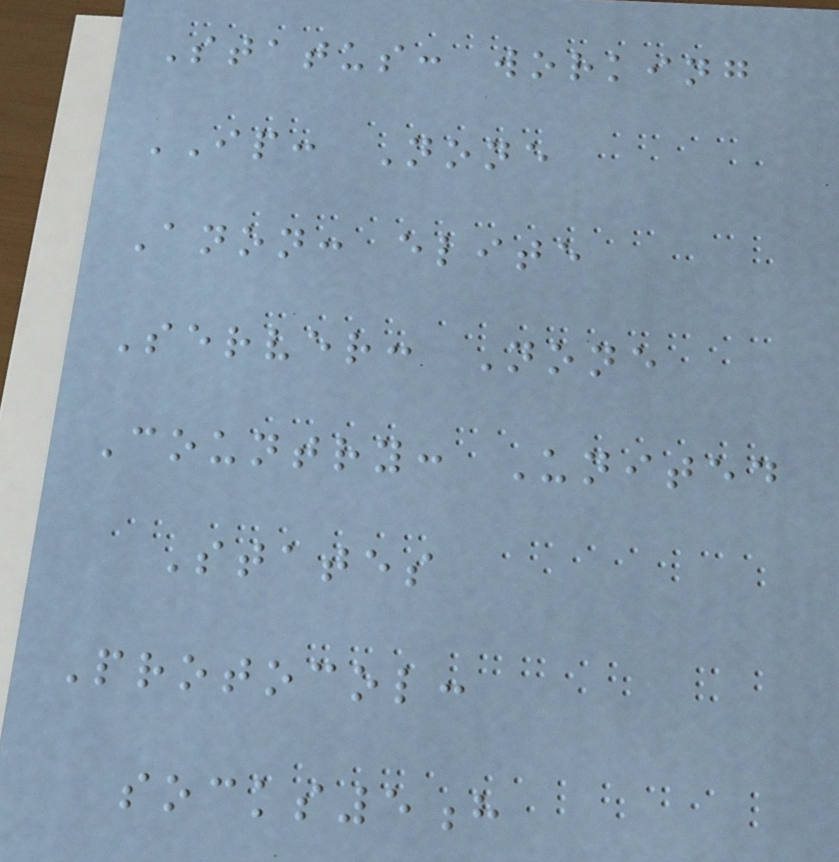Status: working
IP: None
Anon: elite
Server: None
Country: United
States
Protocol:
socks5h
